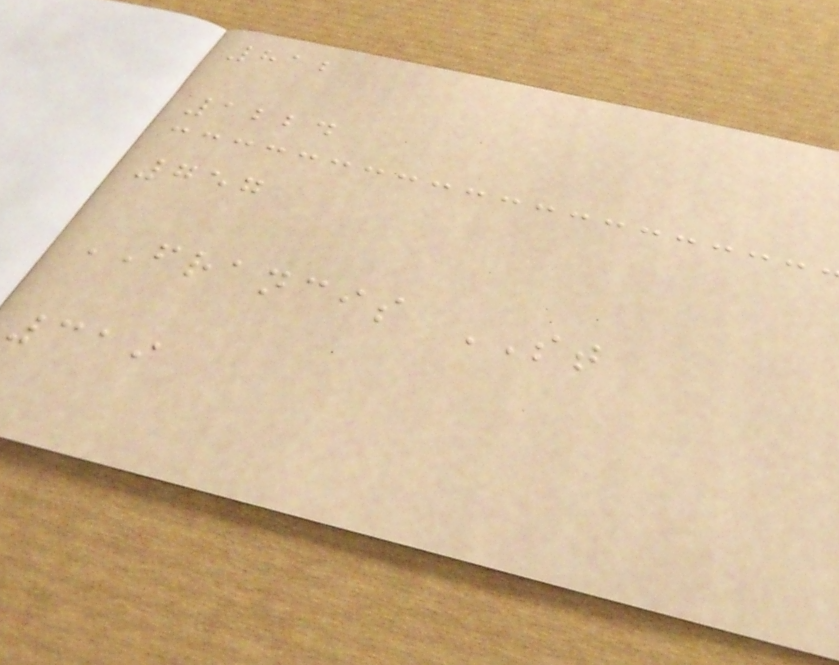812
1224
757
FRANCIS ST
319
